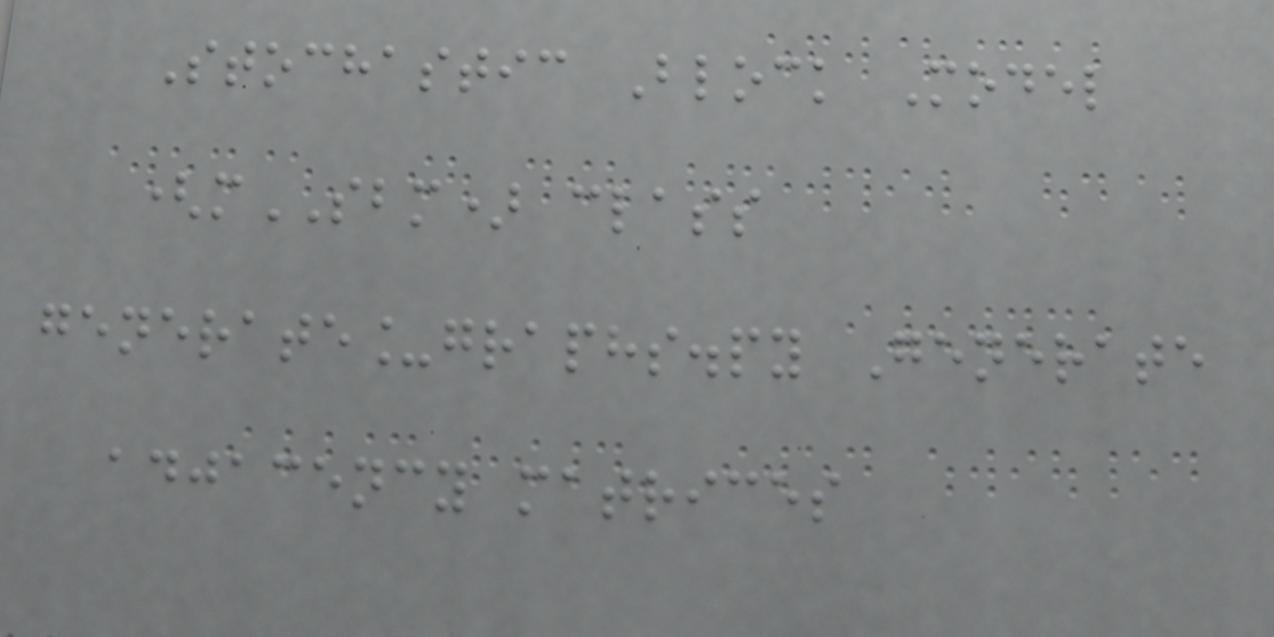Stochastic Block Model
(mSBM) class
generate_graphs.py Generate
adjacency matrices
